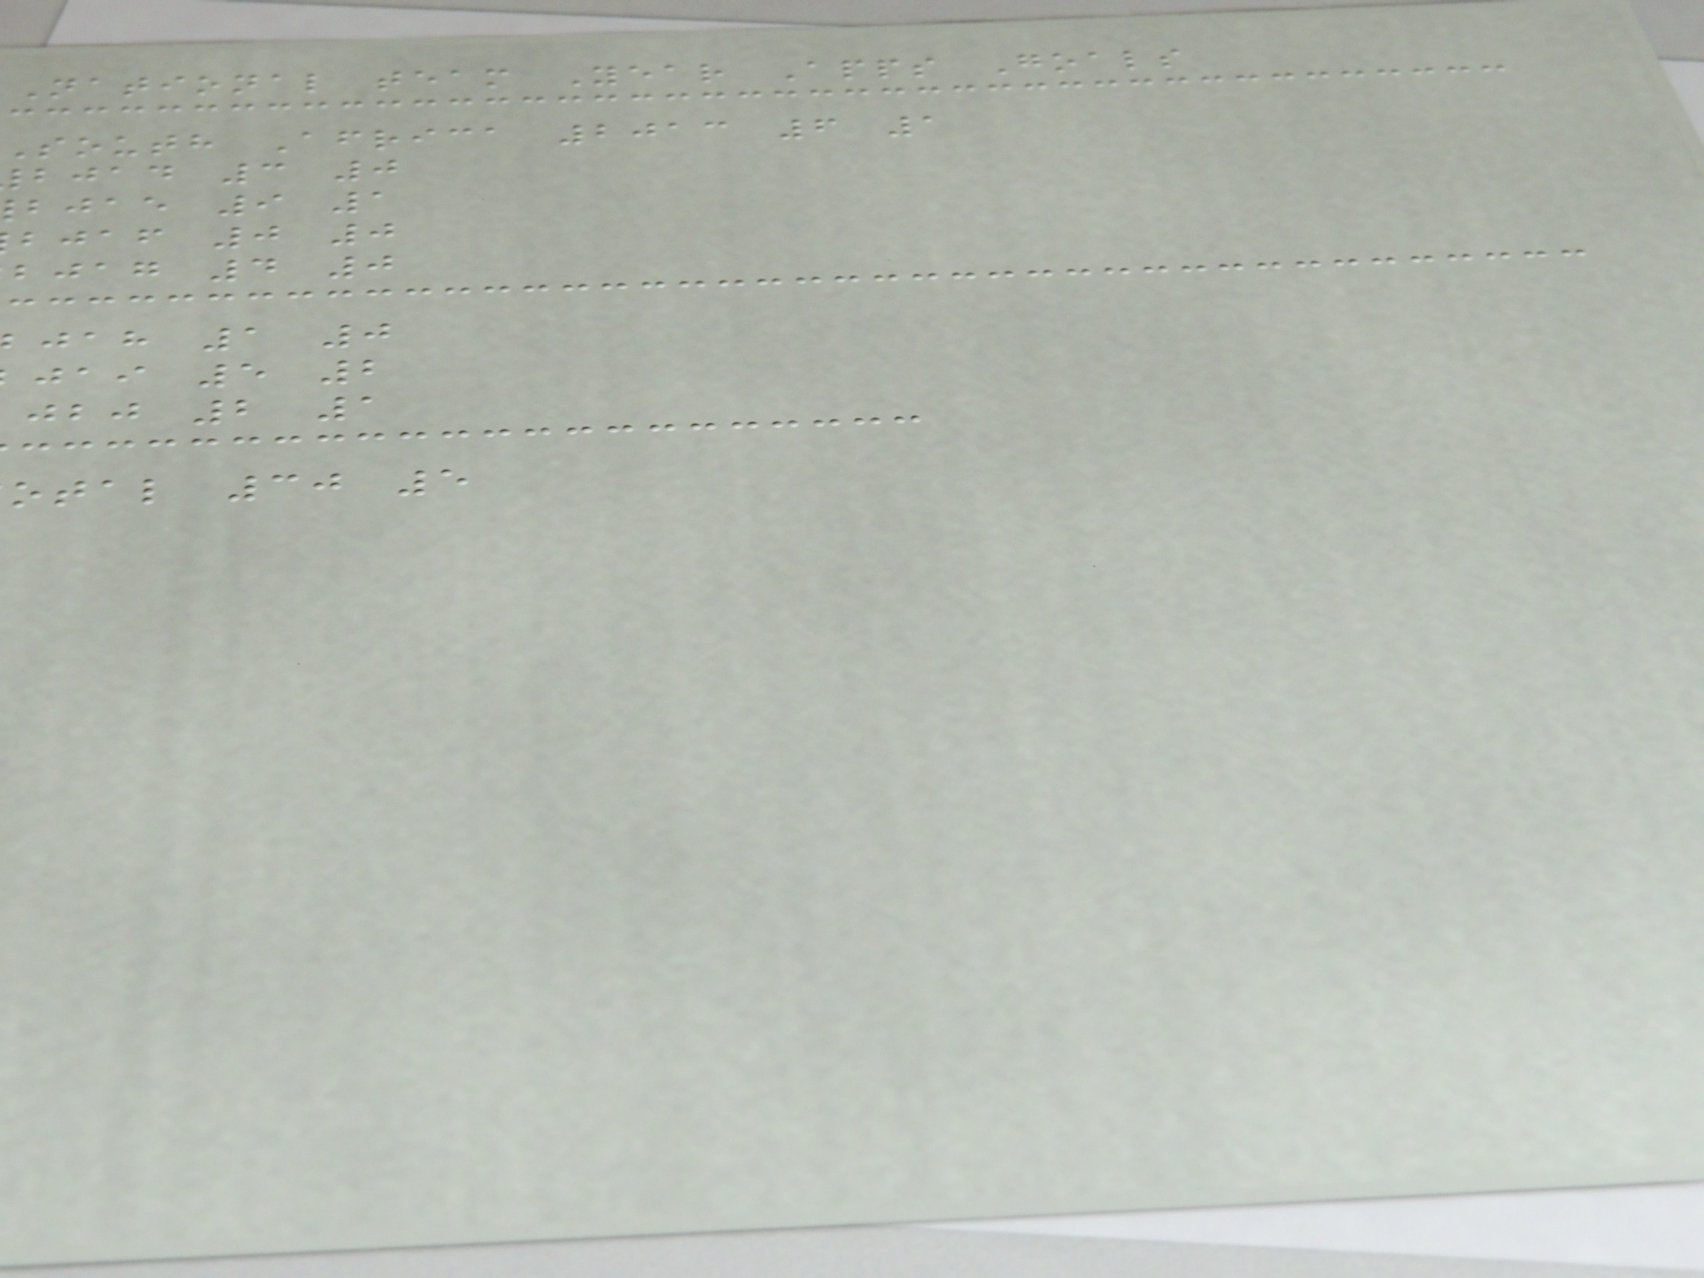National team Year Apps Goals
south Africa 2013 6 1
bjad 3 0
bjae 9 1
bjaf 0 0
bjag 4 0
jah 1 0
jai 5 2
jbj 2 1
otal 30 5
